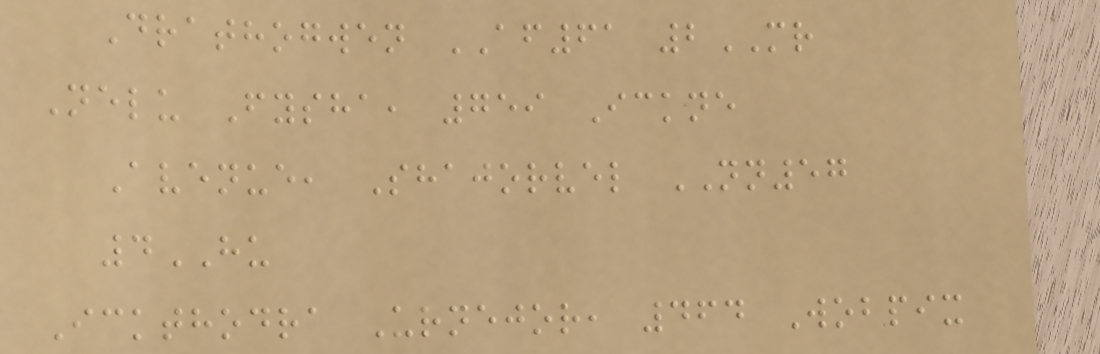Drathogwen AF61 2MR
Nelu Fysha, 759 Ickne
Avenue, Shajorvel NN57
4HU
Ickthodra Urnejor, 464 Wobpix
